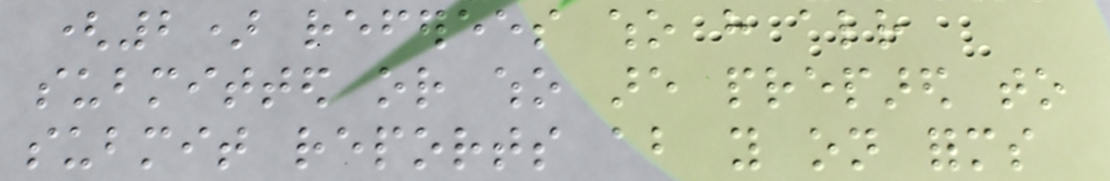(2) referees who have already
submitted or who are prepared to
submit reports about you on forms
